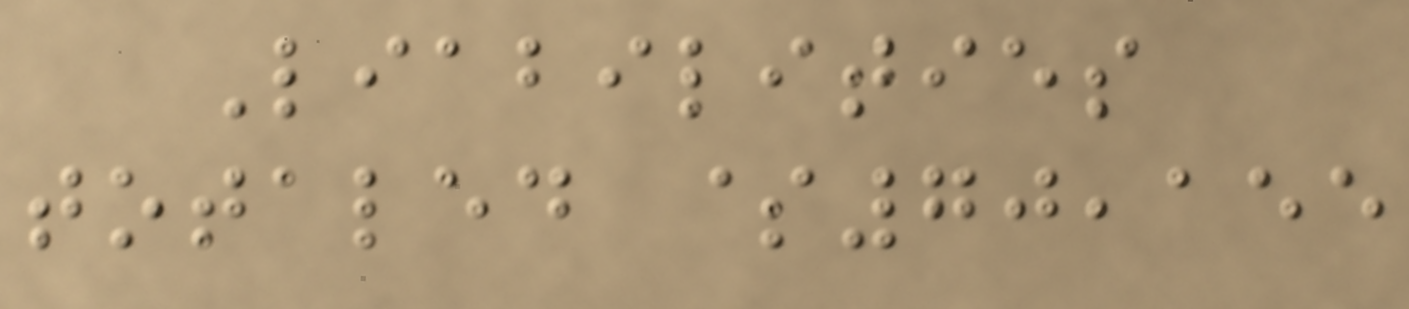Liabilities
totaled $70,155
